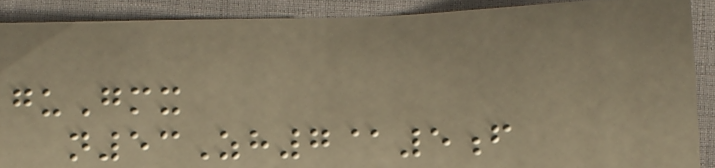guGmx
n53Zh7@5f
